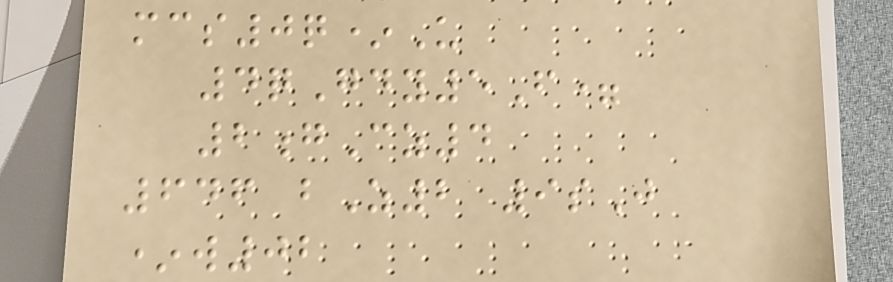mcs0q*U
4qGdy5F=
2gCz4
646 bZ2 9sJ
*w02
